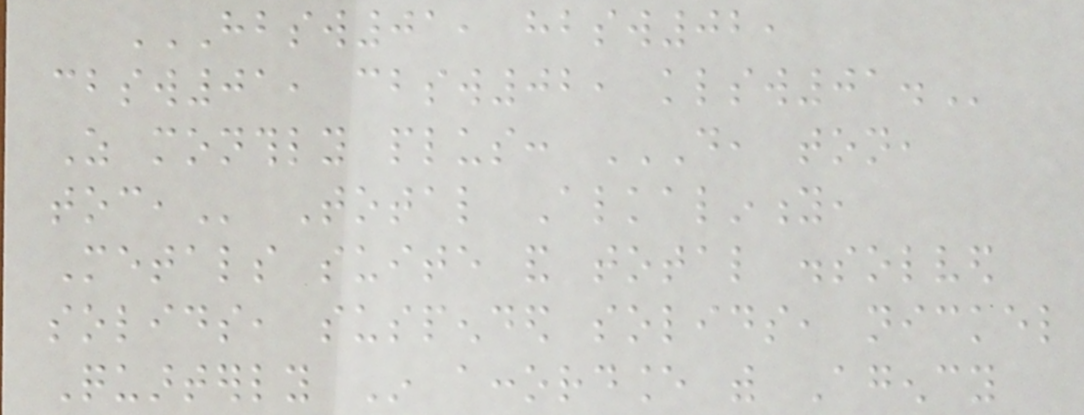HBSW01, HBSW02,
CBSW01, CBSW02, KLSW01.
As monthly plus: DO, TON,
TOC, Total Alkalinity,
Metals suite and total dissolved
solids, suspended solids, nickel
Quarterly In accordance with Agency
